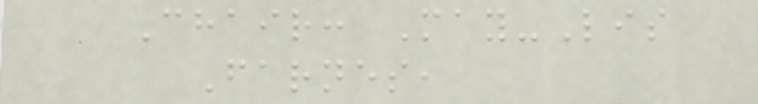Chair: May-Lis
Farnes,
